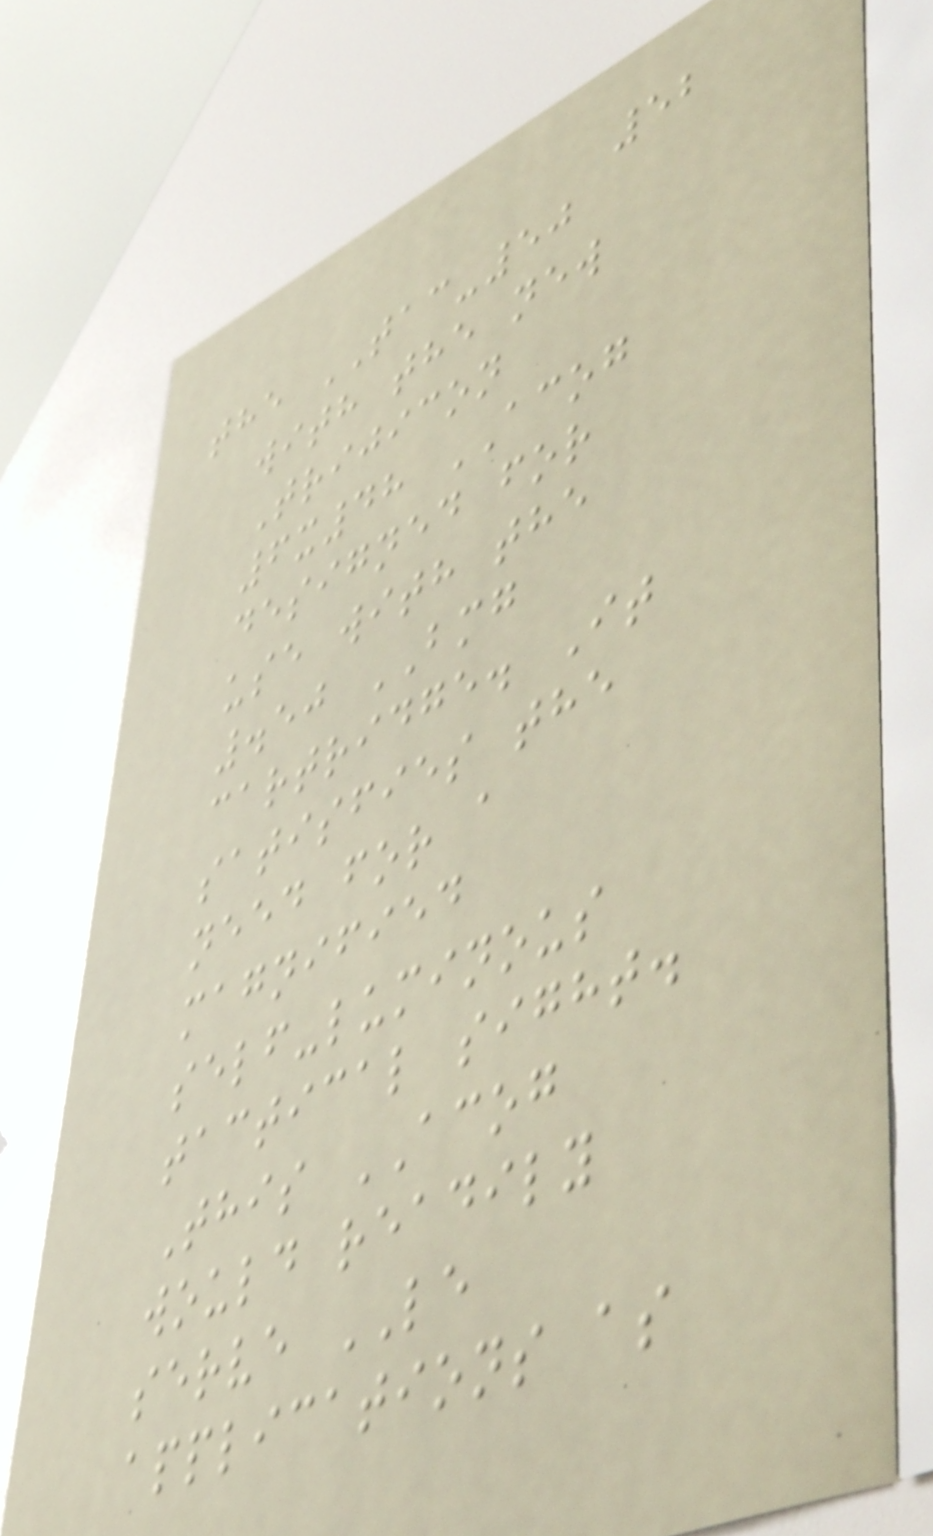52
the TAC-50
with the new
Trijicon
6x48 ACOG
designed for
use with the
.50 BMG
cartridge. It
satisfies the
need for a
magnified
self-luminous
tactical sight.
This ACOG
would readily
serve LE
applications as
